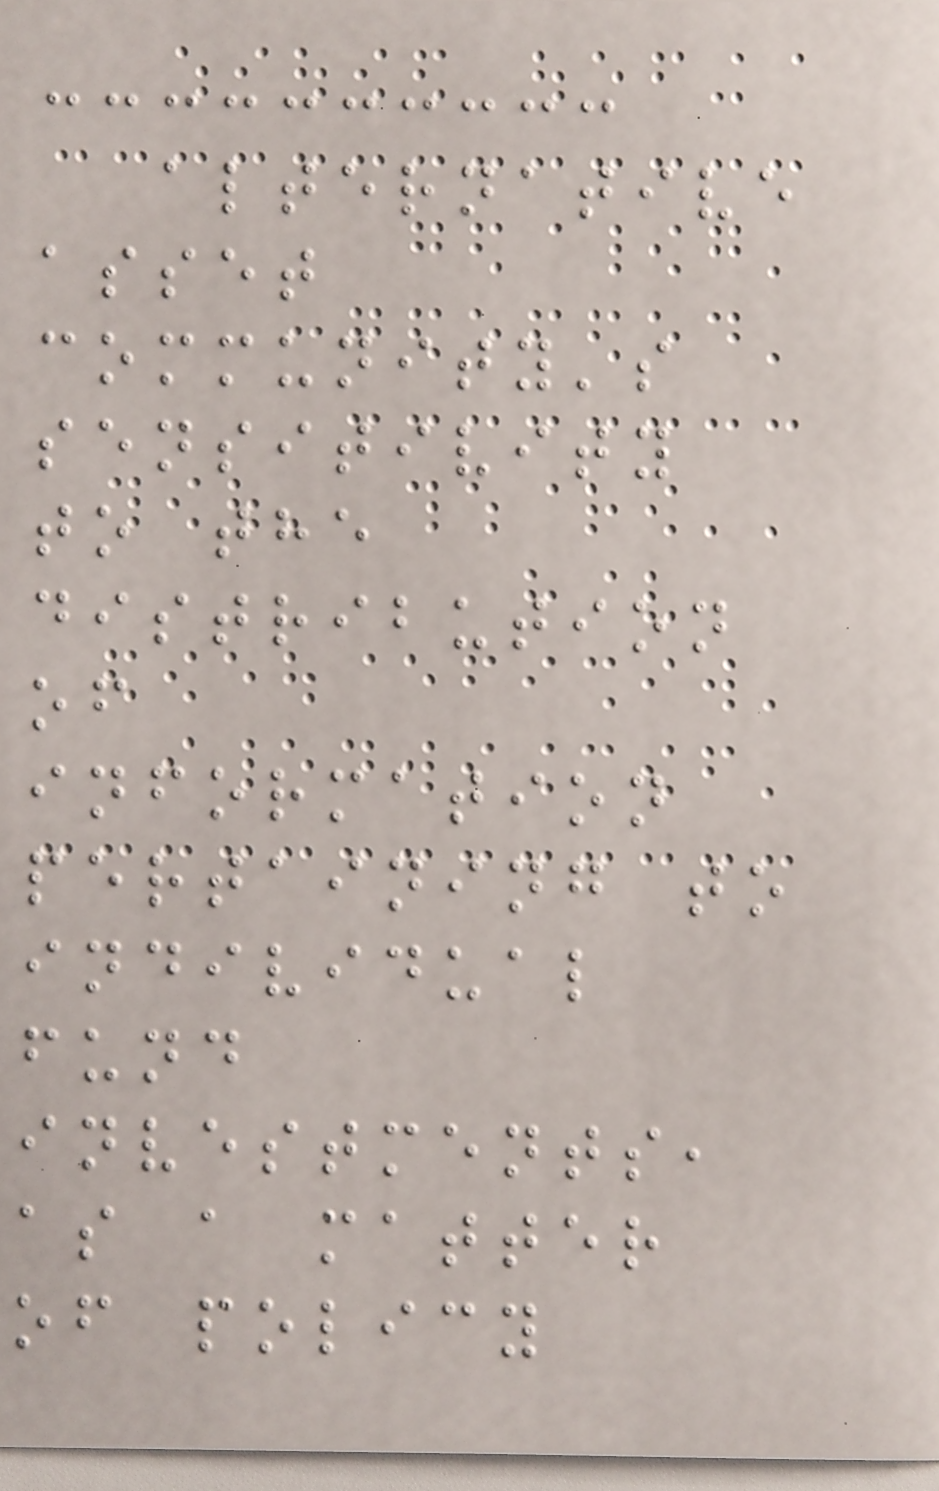alternative
asset
community's
sensitivity
to the
distribution
of
information
pertaining to
individual
fund
investments,
as a matter
of policy
